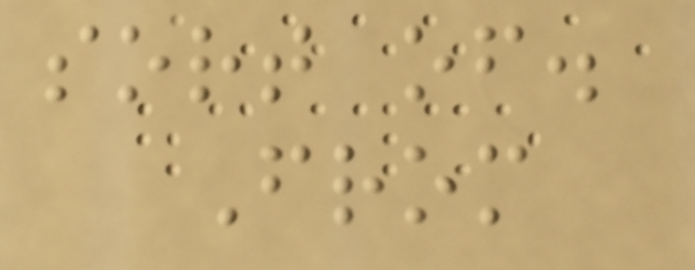sort of.
From
